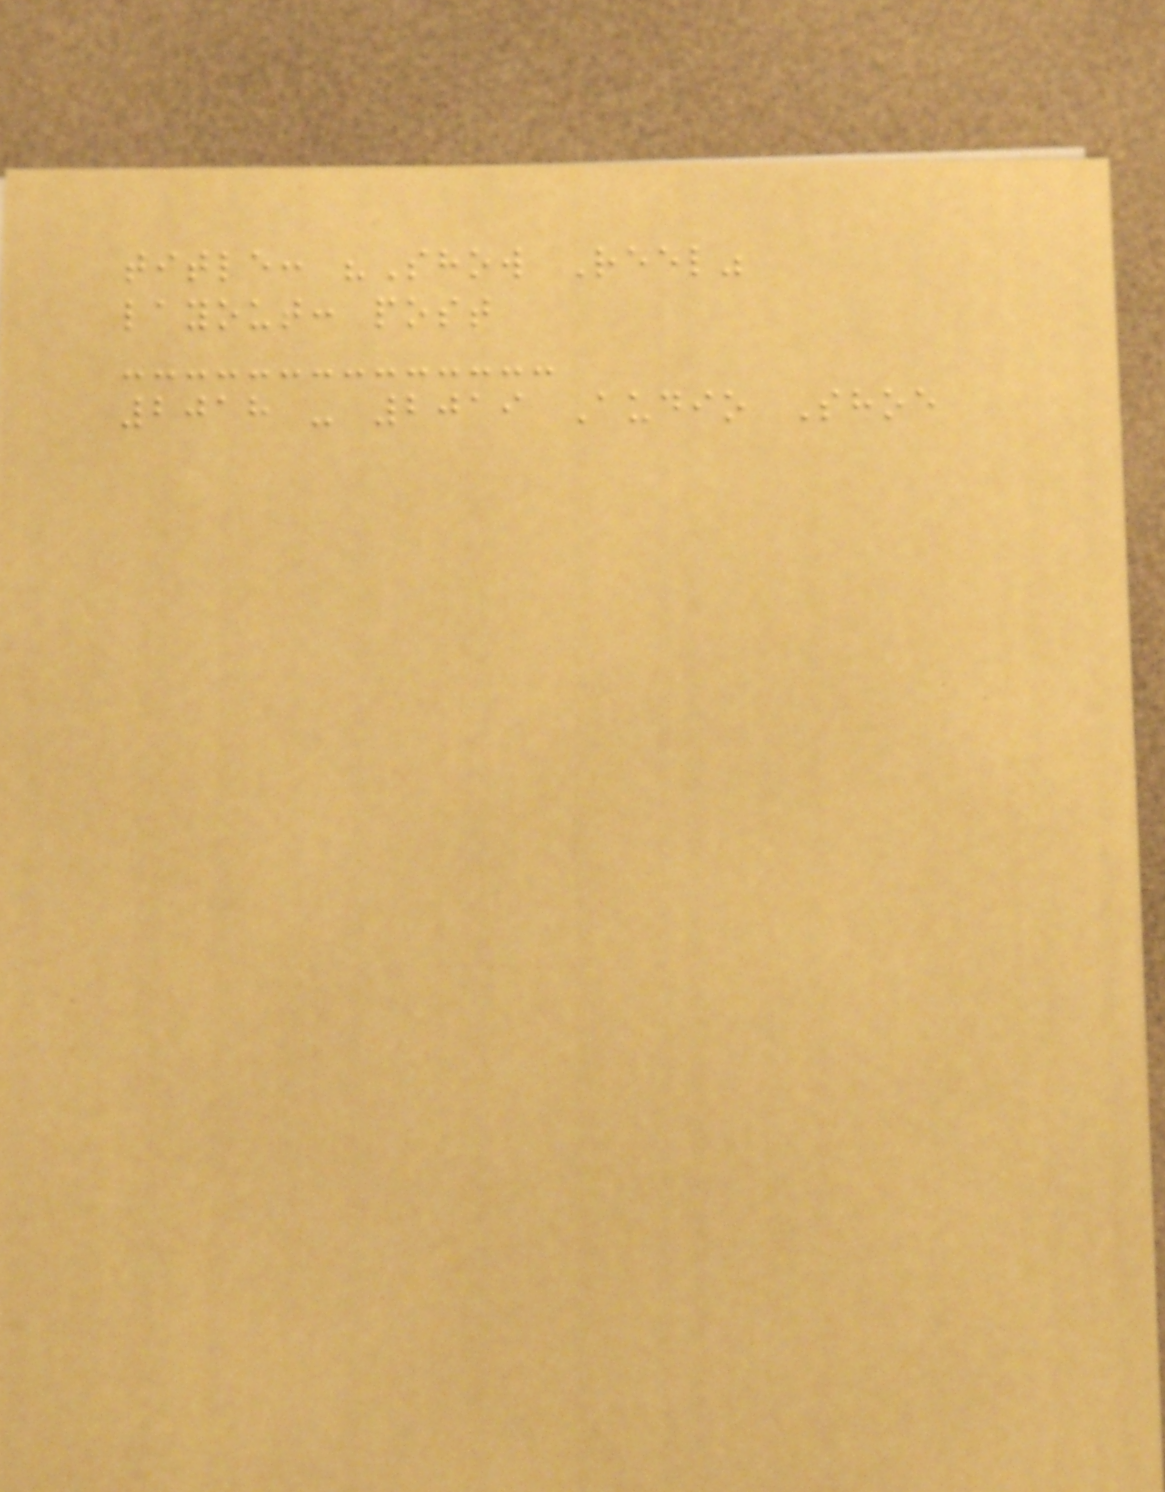title: "Show Reel"
layout: post
2018 - 2019 Audio Shoe
